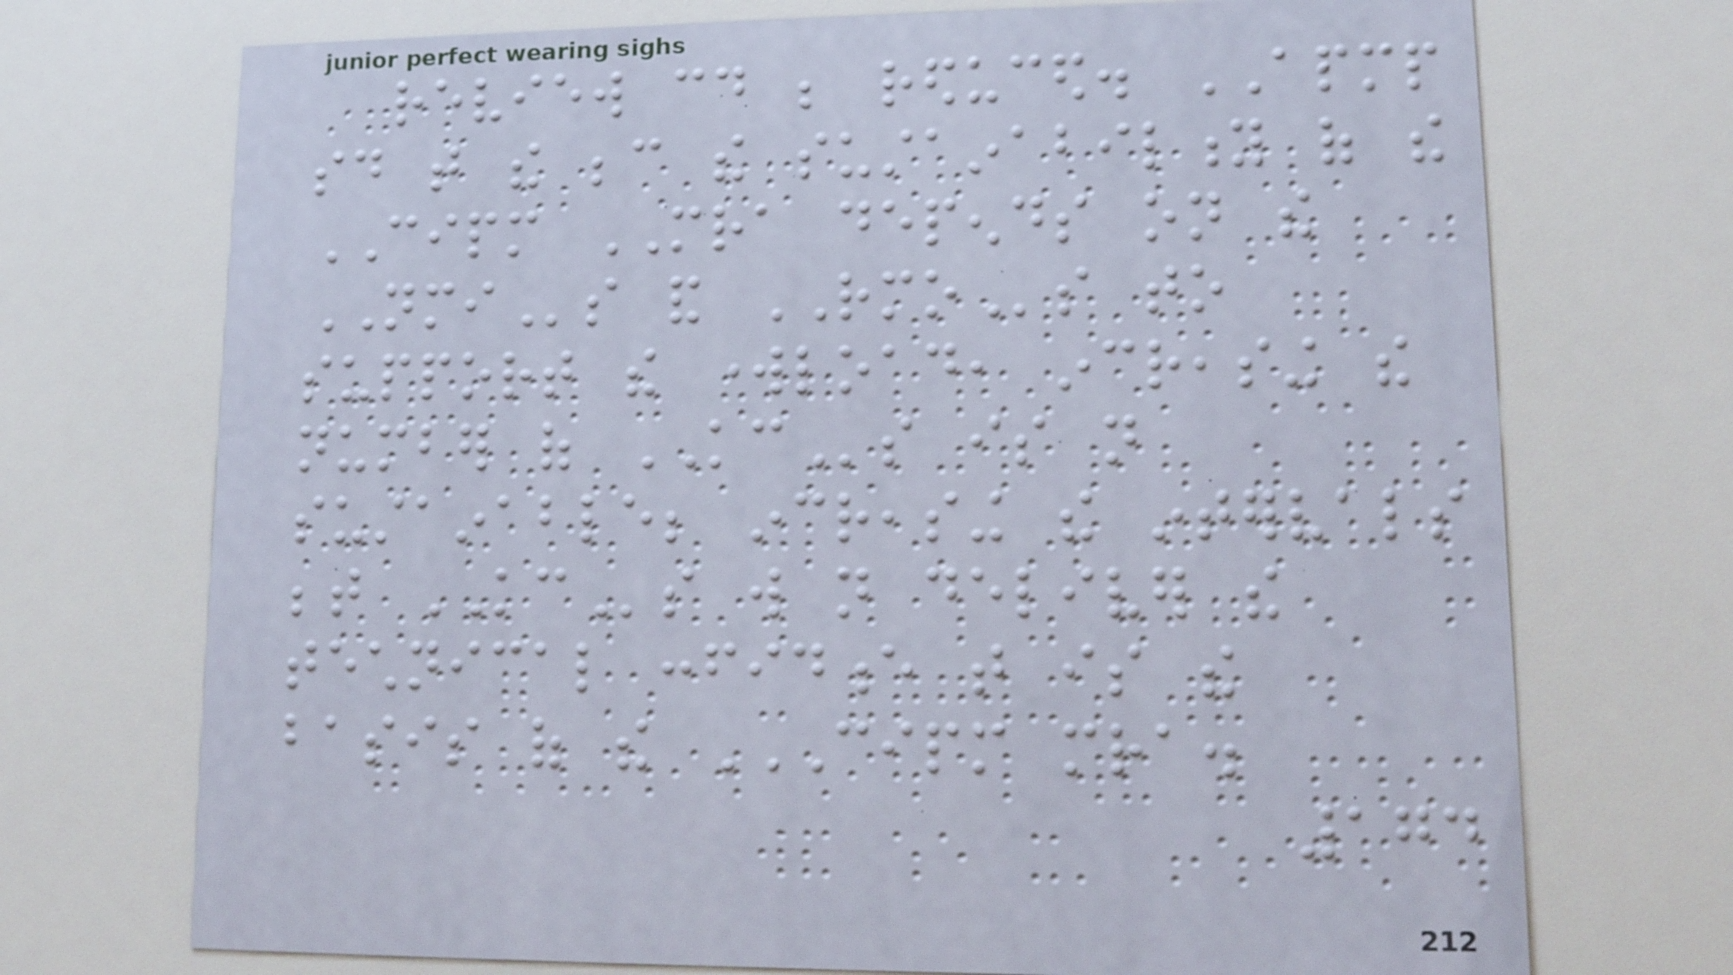review could be reduced. APMP
said that the because the sustainability of the
CIPM MRA depends on the
NMIs and RMOs to
support the workload, increasing the
number of KCs is not
sustainable; increasing the intervals
between KCs will not deliver the
technical confidence that is the
basis of the CIPM MRA.
174
